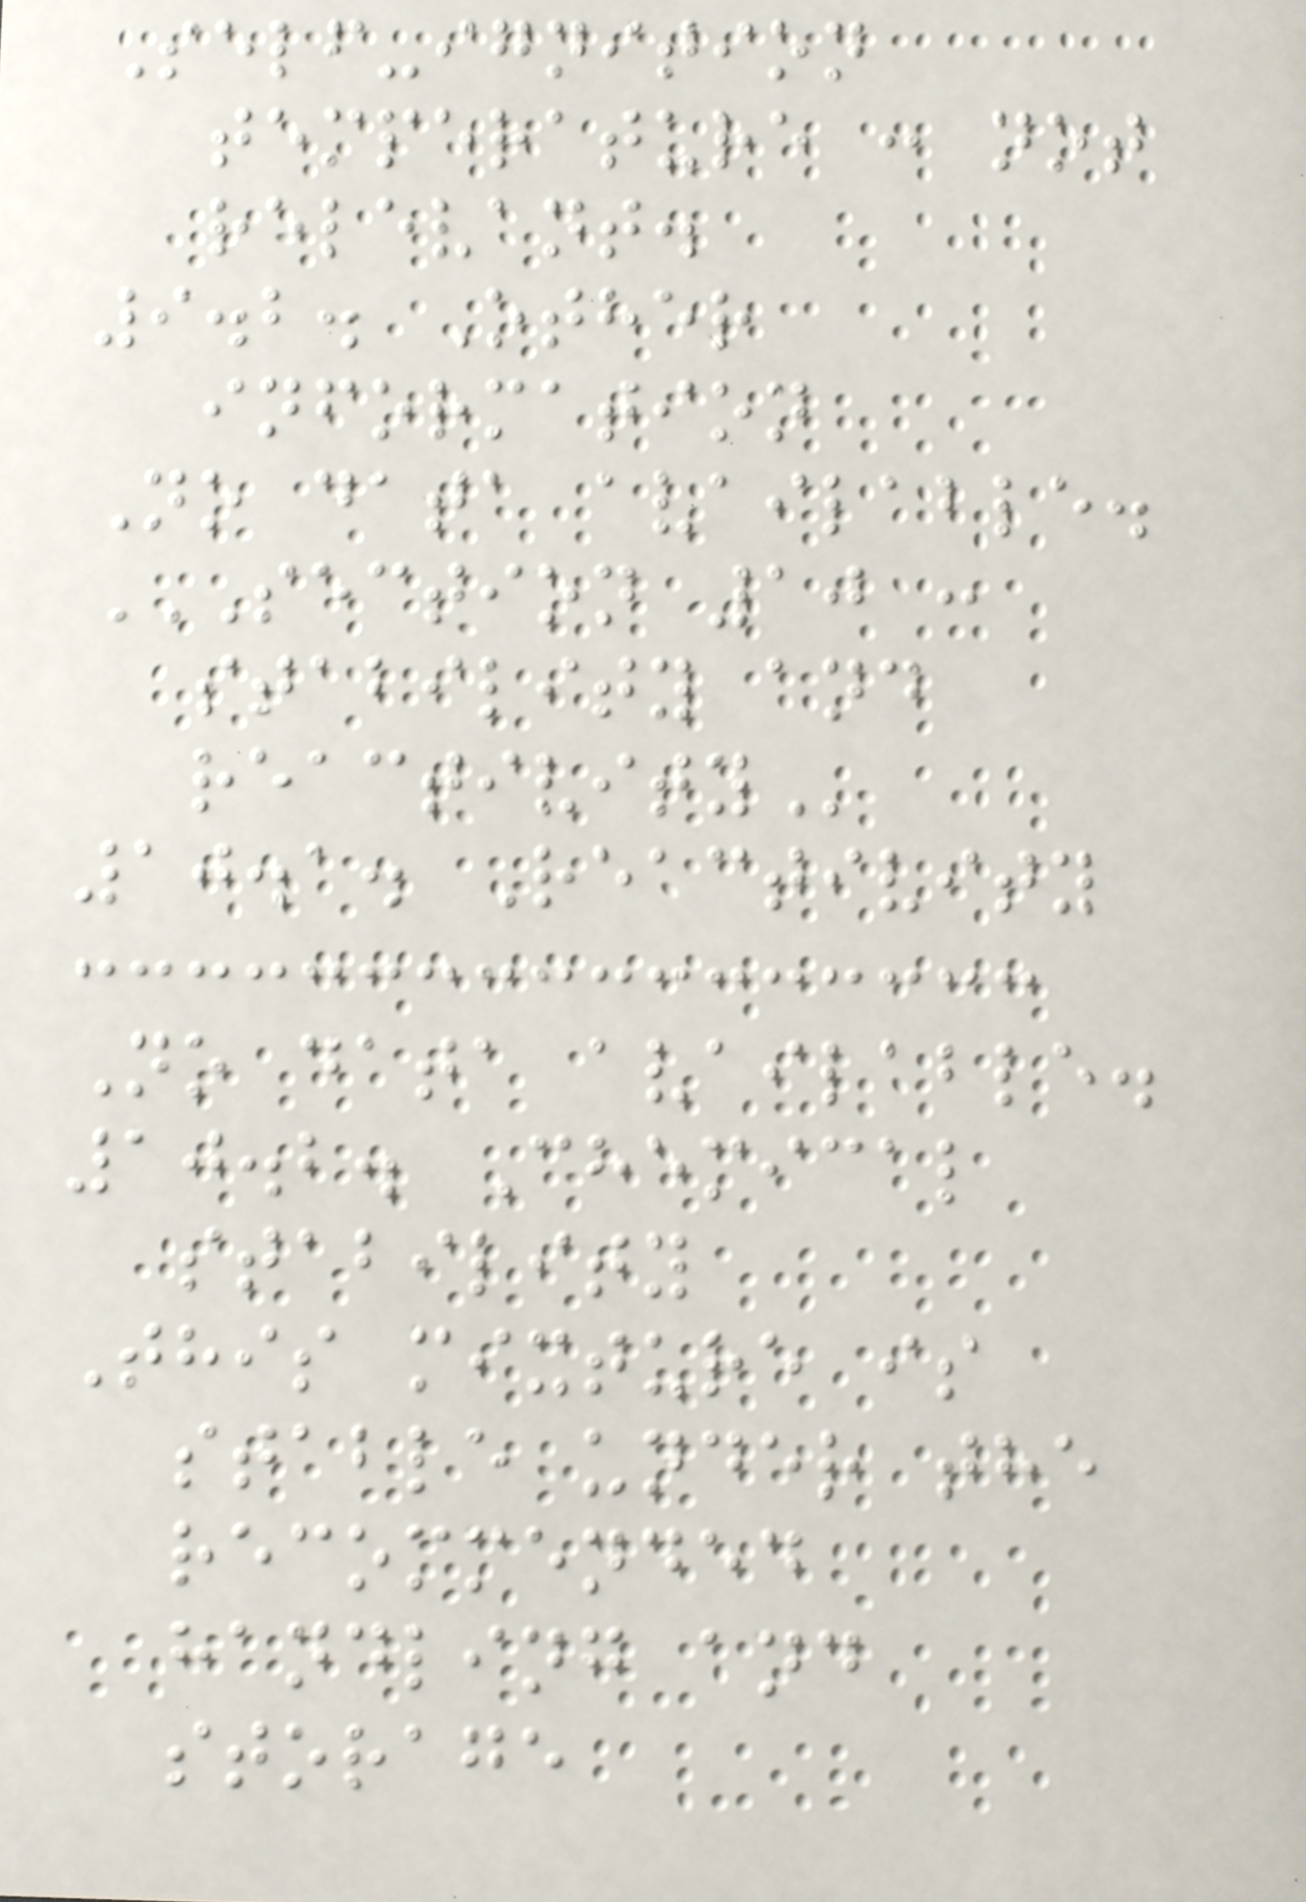Self-ignition
temperature : not
relevant.
9.2. Other
information
No data available.
SECTION 10 :
STABILITY AND
REACTIVITY
10.1. Reactivity
No data available.
10.2. Chemical
stability
This mixture is
stable under the
recommended
handling and
storage
